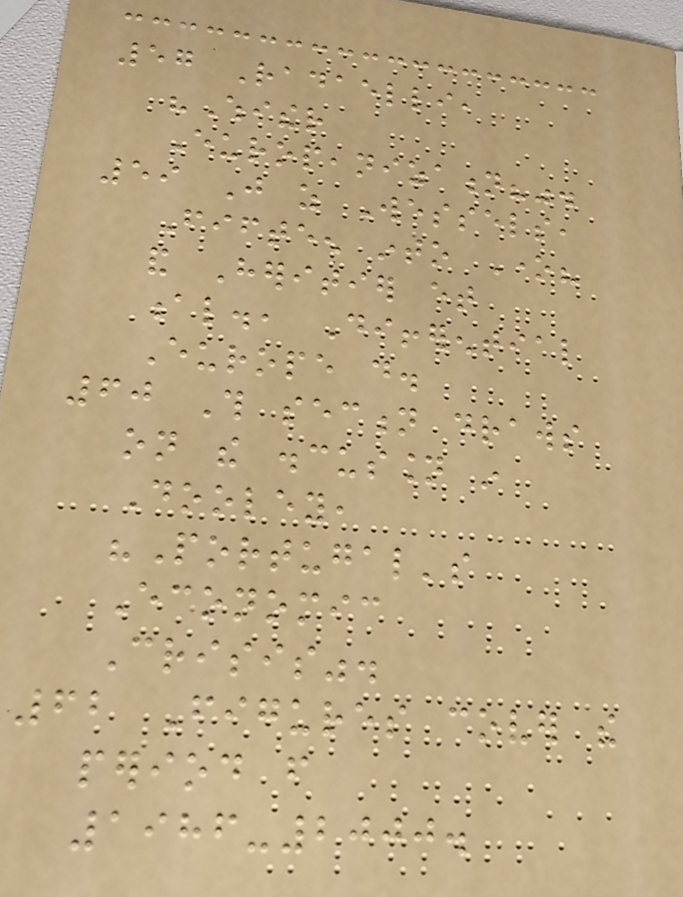57 Radaelli,
"Whither
Europeanization?".
59 Just as Wessels,
Fifteen into One?
and Heritier et
al., Differential
Europe do.
60 This section draws
on the discussion in
Dooley,
"Portugal's
Economic
Crisis".
62 Figures cover the
period from
1986-2000.
